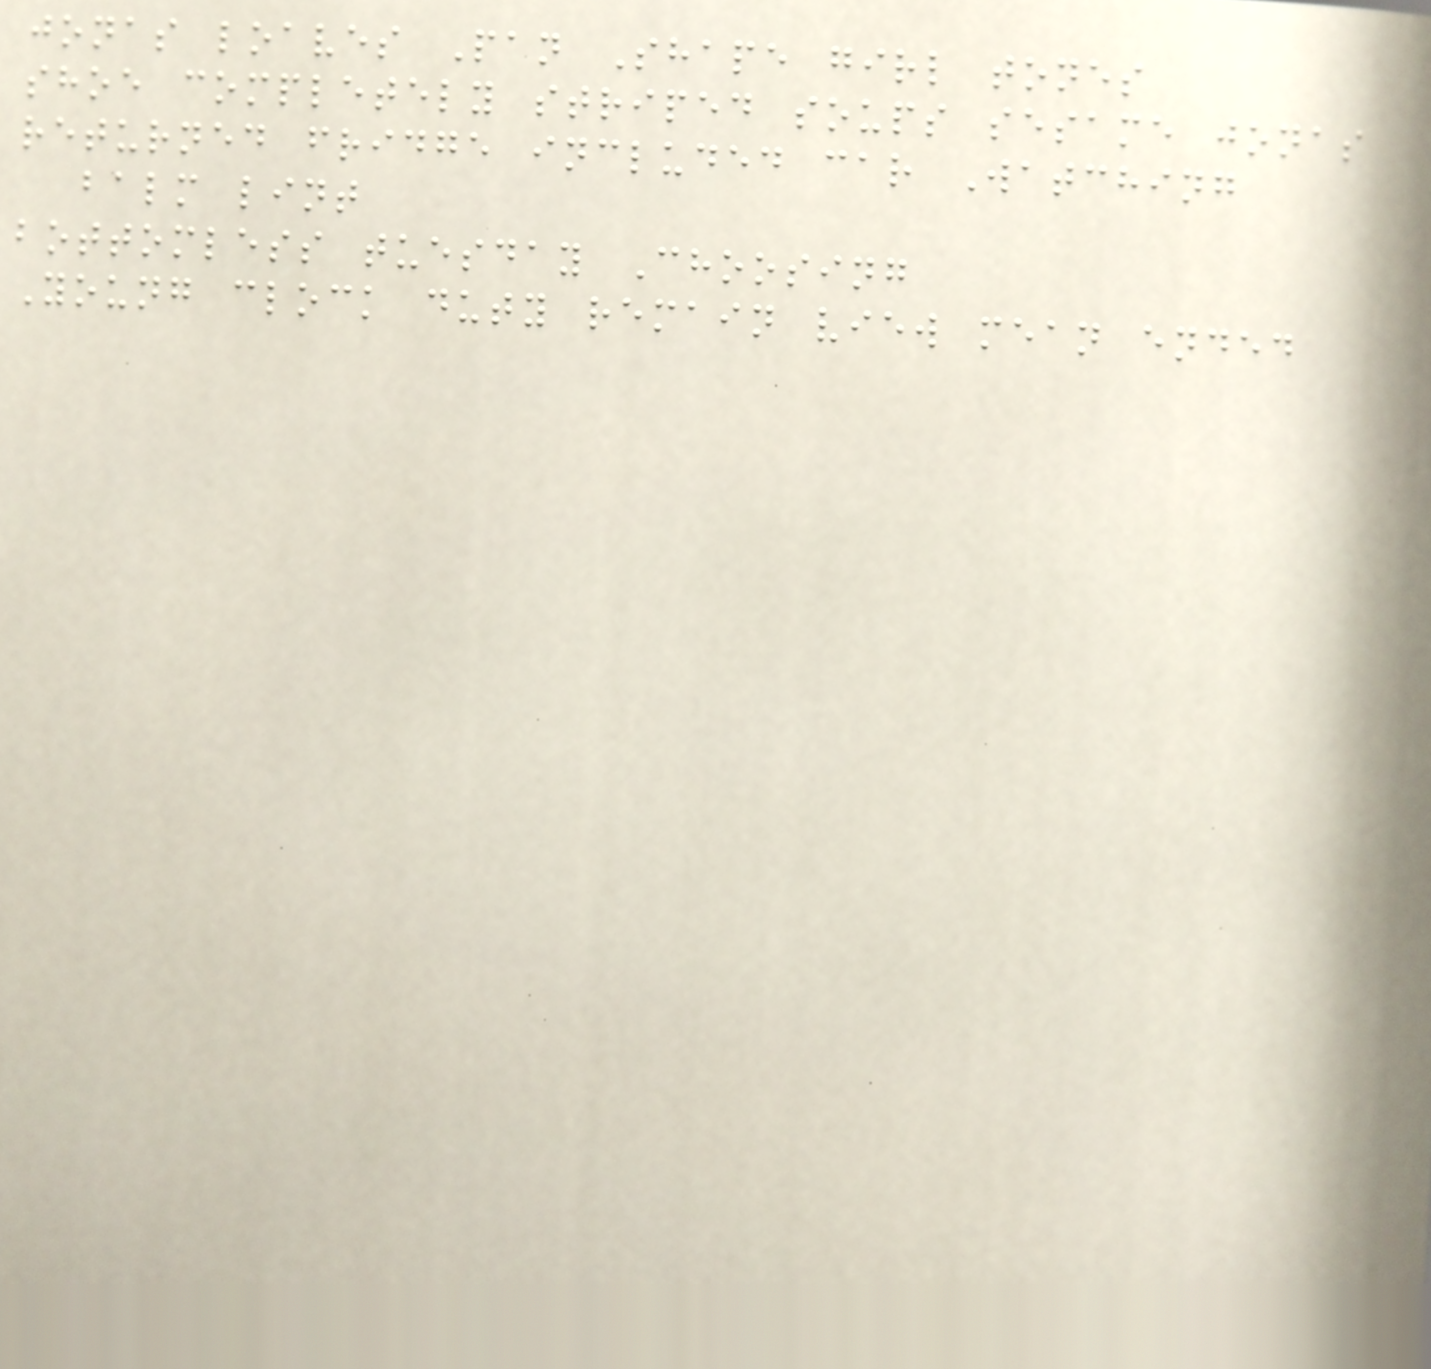jonas loaves Pan Shape girl tones
shoe completely striped soups sesame jonas
returned fridge included car Watching
balm lint
bottomless tuesday Choosing
Young clock duty remain view mean ended
